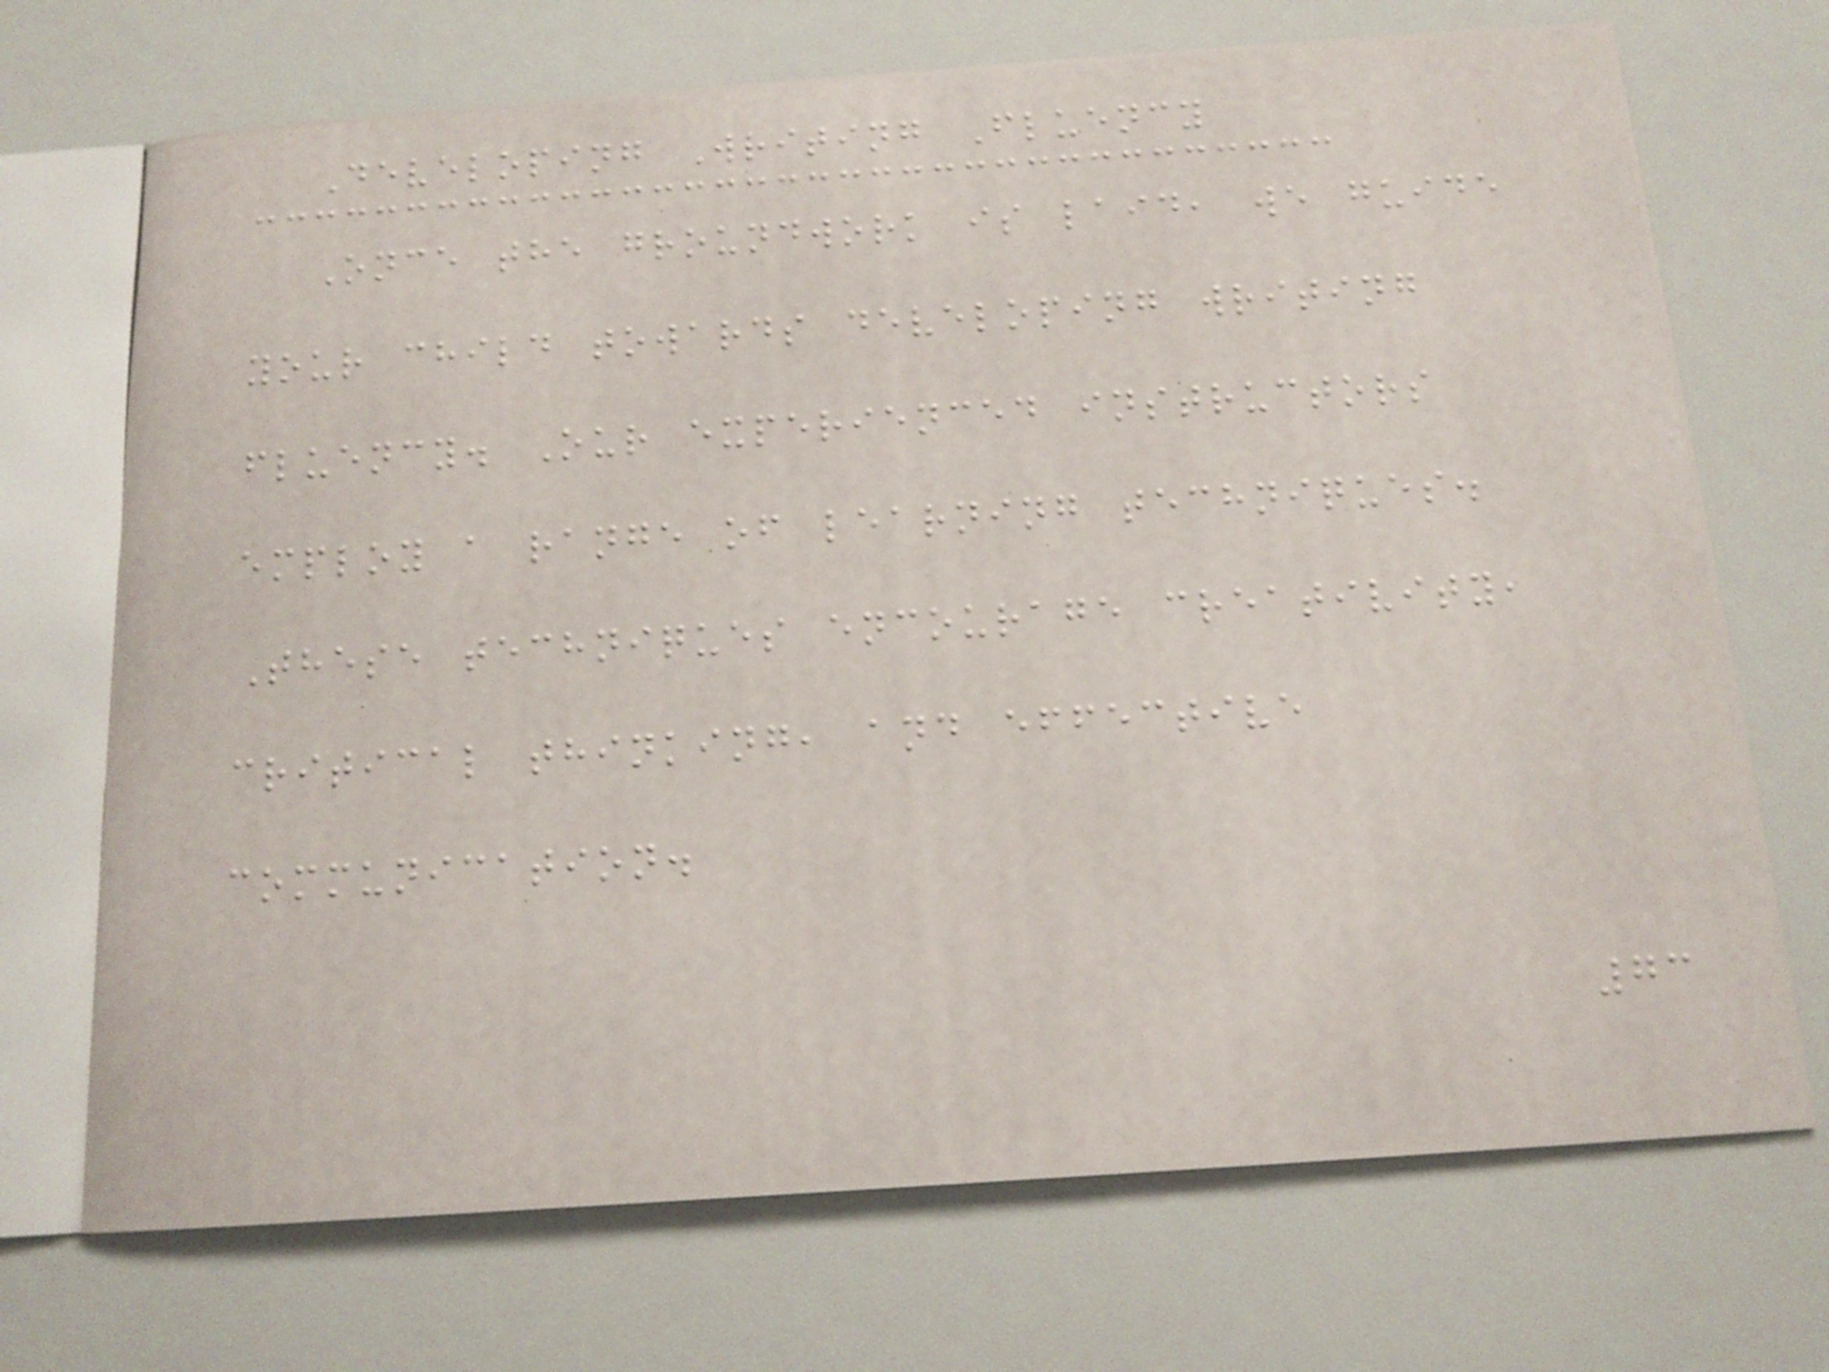Developing Writing Fluency
Once the groundwork is laid, we guide
your child towards developing writing
fluency. Our experienced instructors
employ a range of learning techniques.
These techniques encourage creativity,
critical thinking, and effective
communication.
73
